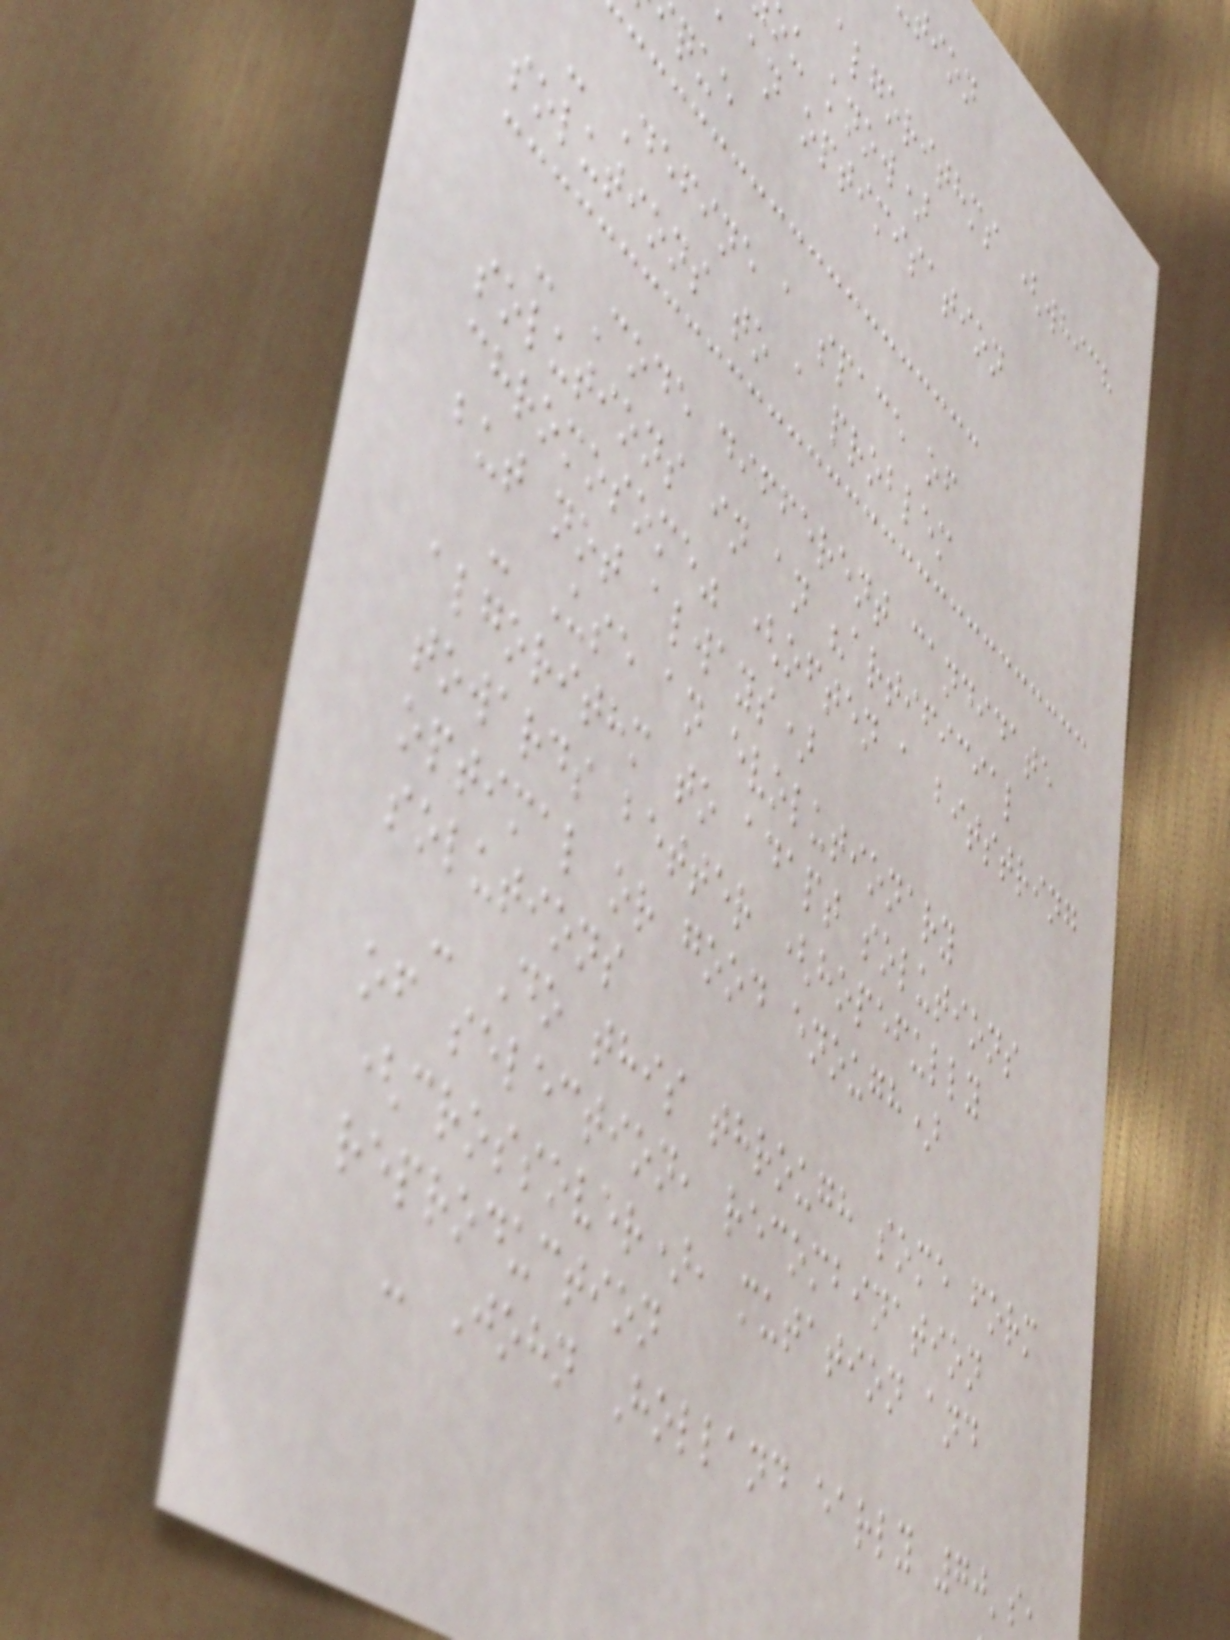algorithms (which
ou know)
an optimisation
- Define a space of
solutions to a problem
- Code different candidate
solutions in an "artificial
chromosome" (often a bitstring
but not always)
- Use an evolutionary
algorithm to adapt solutions
towards better (hopefully
optimal or good enough)
solutions
- Do this through some form
of selection, recombination
(crossover), mutation and
reproduction
- John Holland early 70's,
